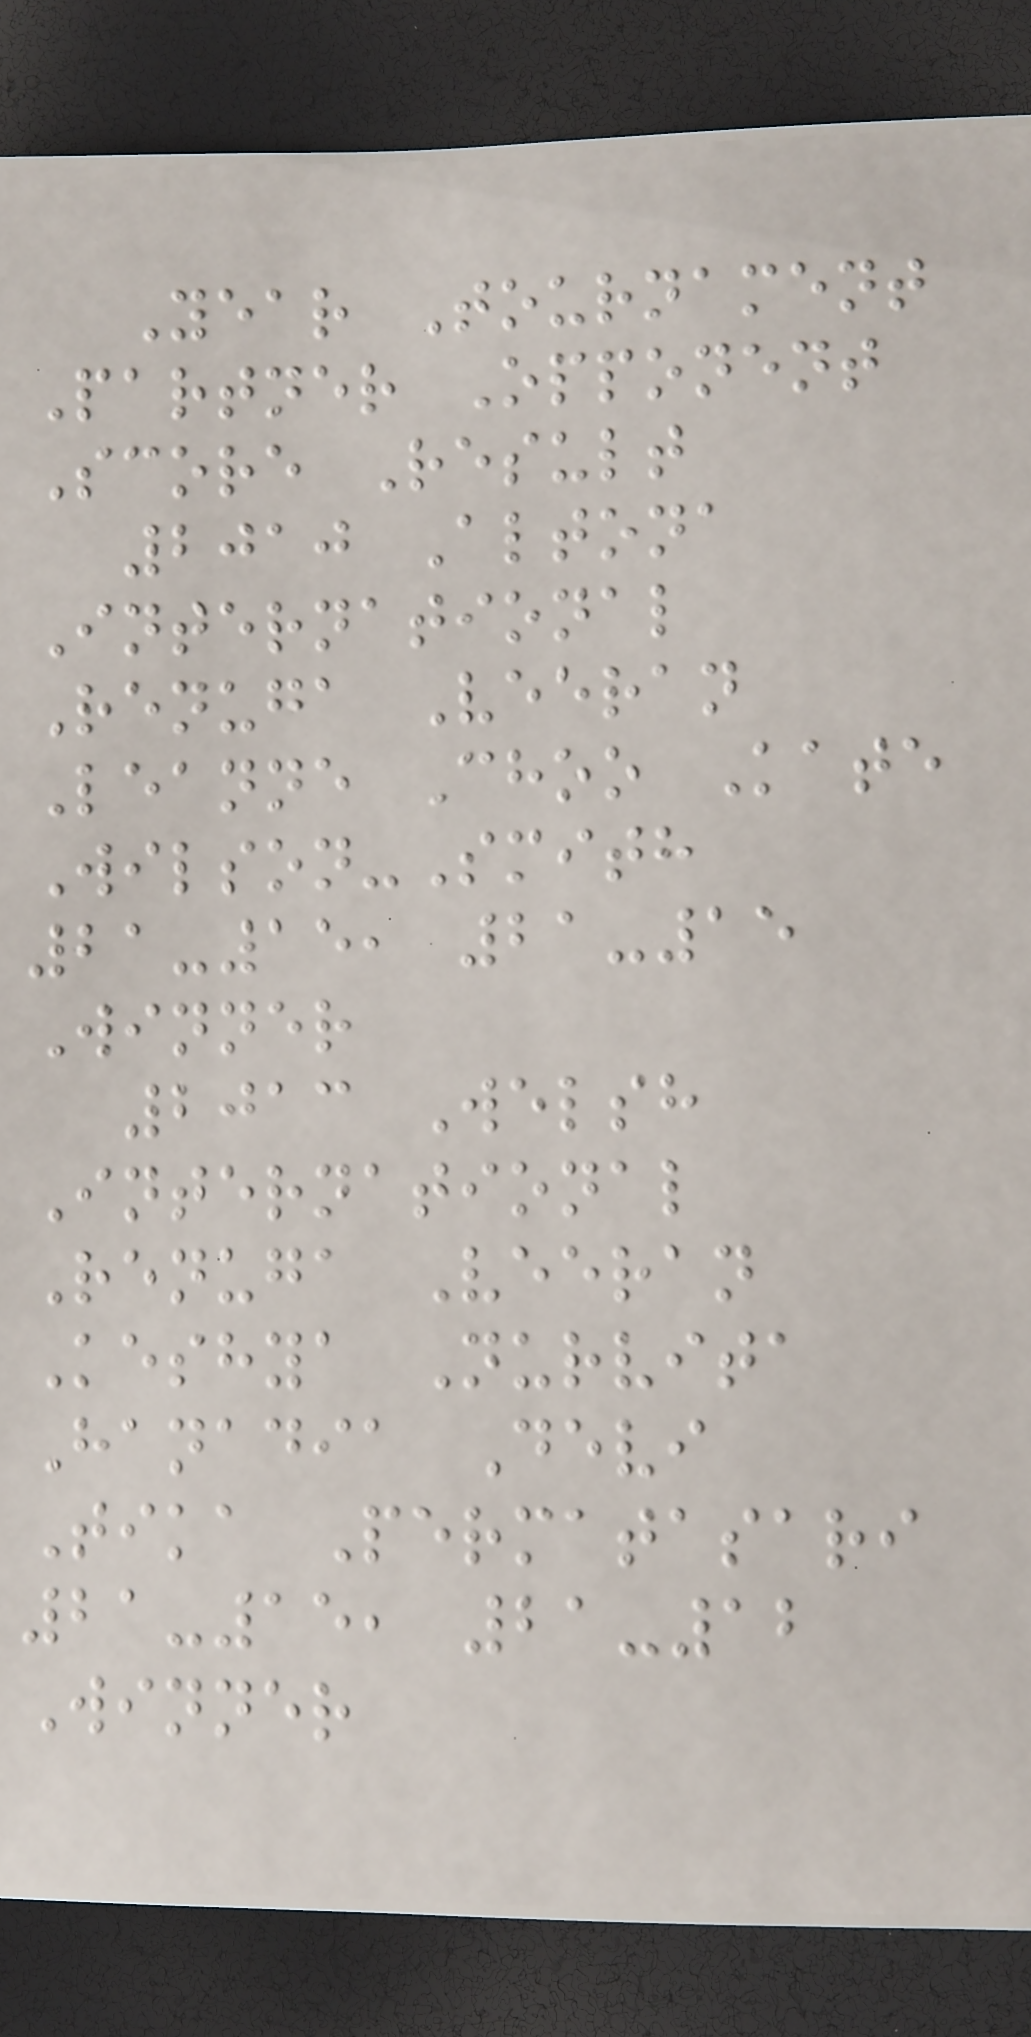Year Tournament
Partner Opponent
Score Result
2010 Altona
International
Renuga Veeran
Leanne Choo Kate
Wilson-Smith
21-15, 21-15
Winner
2013 Welsh
International
Renuga Veeran
Keshya Nurvita
Hanadia Devi
Tika Permatasari
21-15, 21-12
Winner
